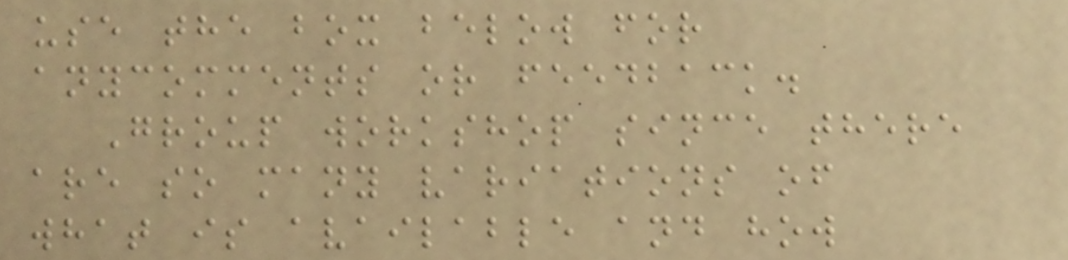use the box below for
anycomments or feedback.
Group workshop since there
are so many variations of
what is available and how
